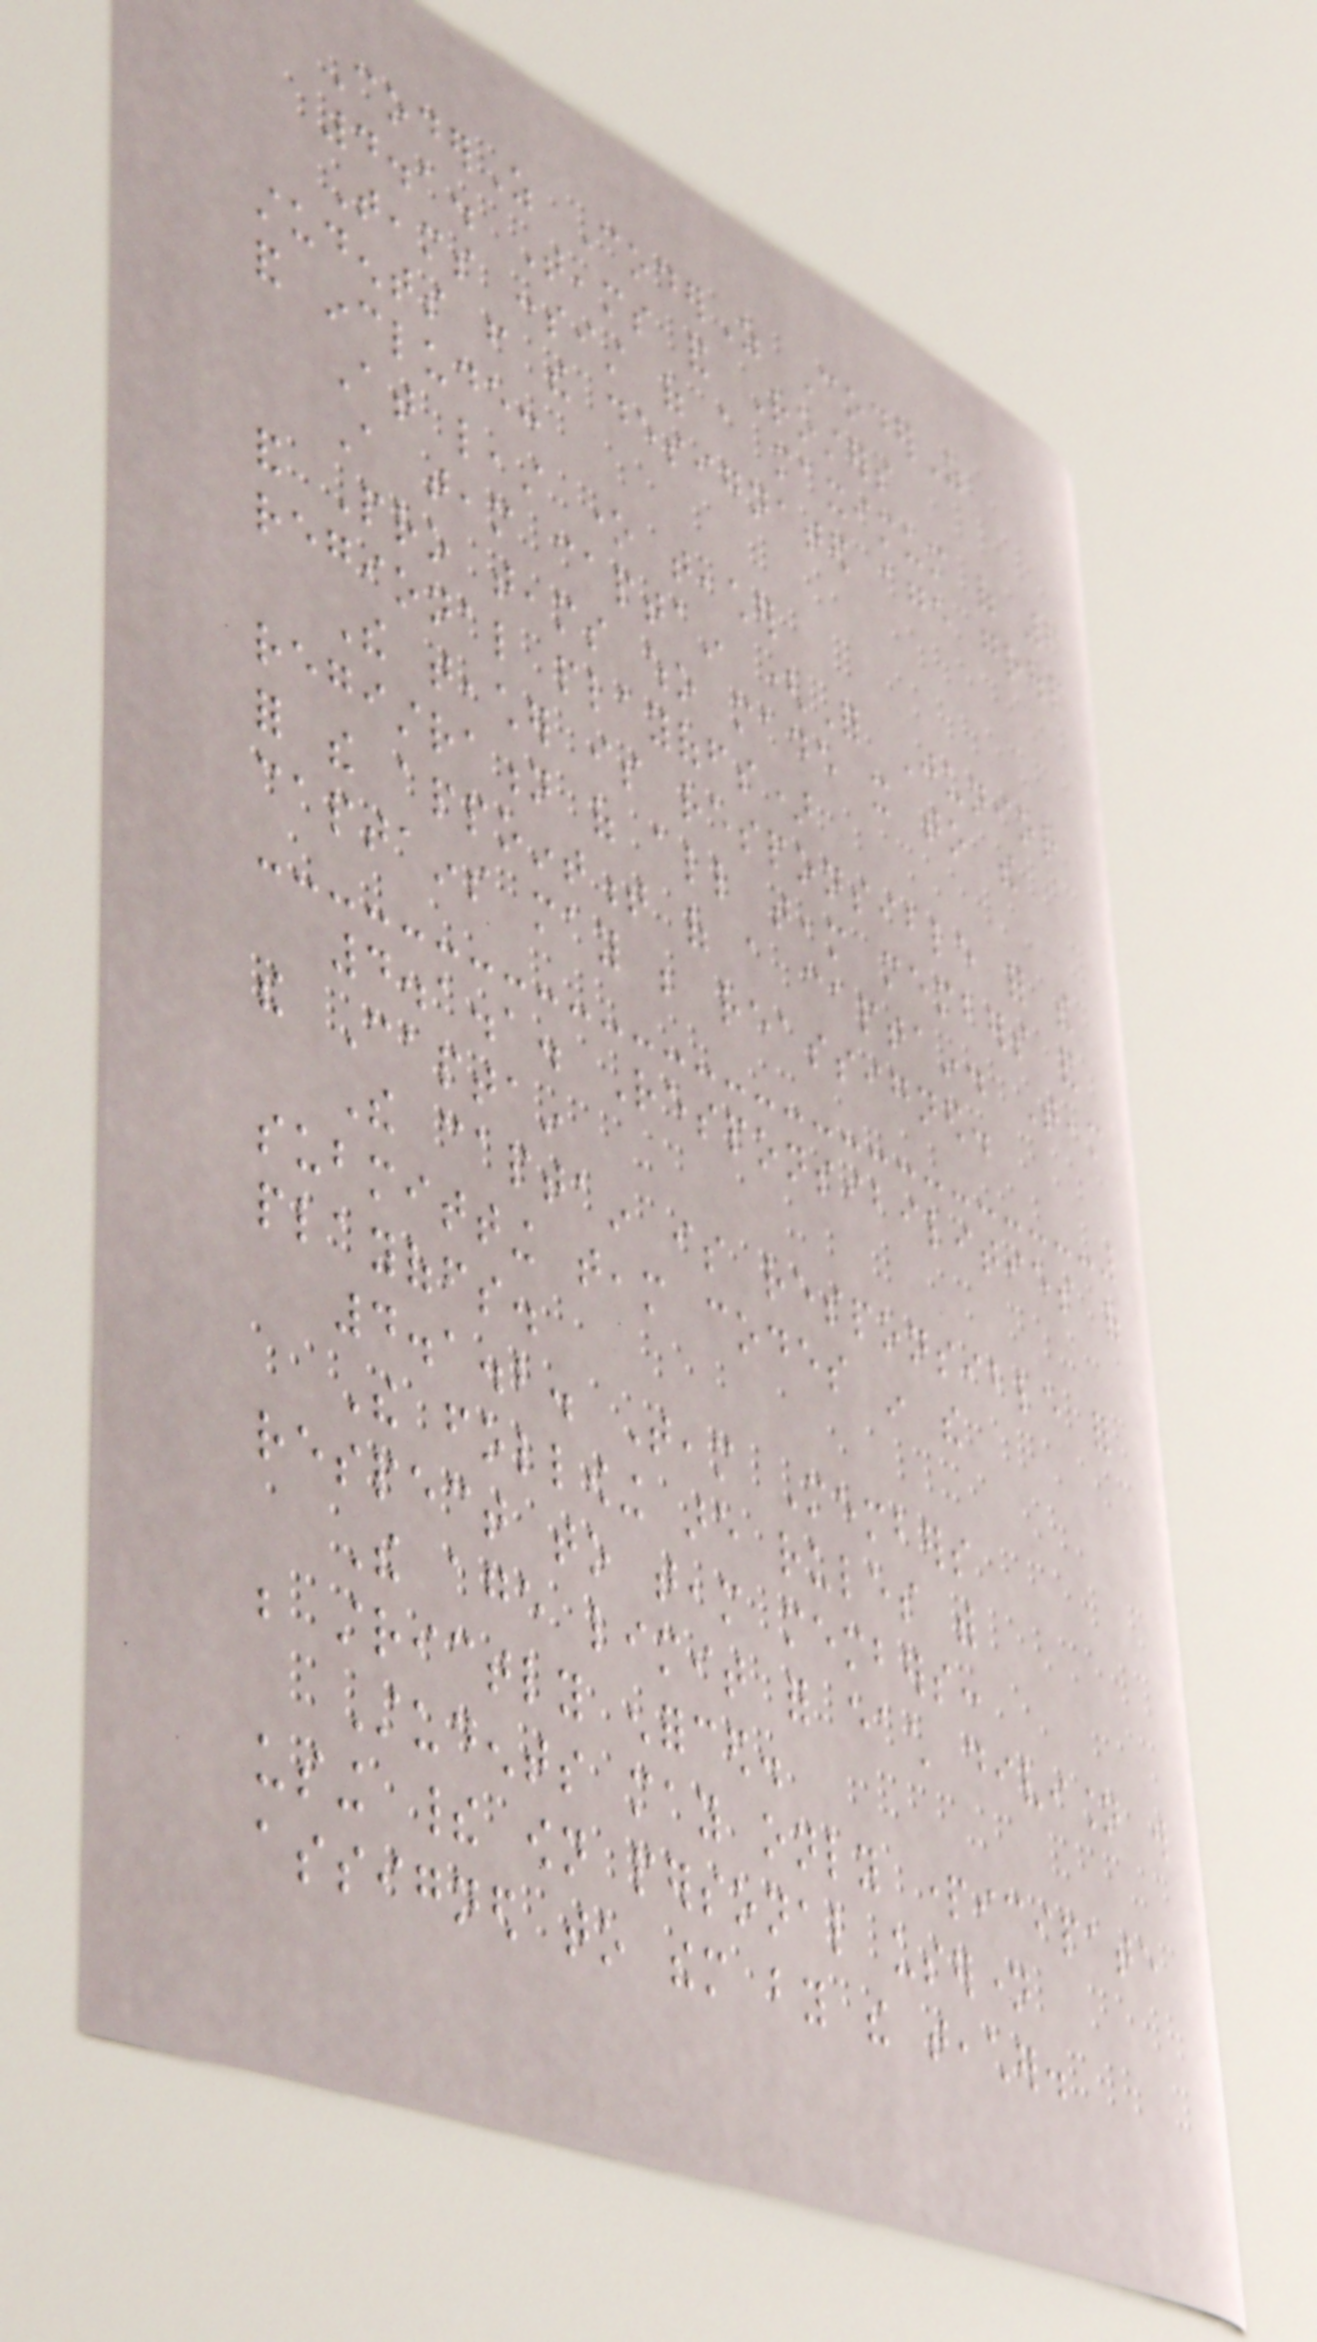CoderZ CoderZ CoderZ
4.1. Teams and Rosters
Teams consist of a maximum of 6
students from the designated age group
and include:
At least one teacher
A team captain (For Junior
and Pro teams who made it to the
regional playoffs)
The teacher is responsible for the
registration of all team members and
for the appointment of a captain. Team
captains may be reassigned.
4.1.1. Responsibilities of
the Captain
The captain is responsible for
submitting team codes in the
playoffs.
4.1.2. Team Members
The following are rules with
respect to team members:
The age limit for each division will
be strictly enforced.
Students may only participate
using their own personal username
assigned to them by the teacher.
